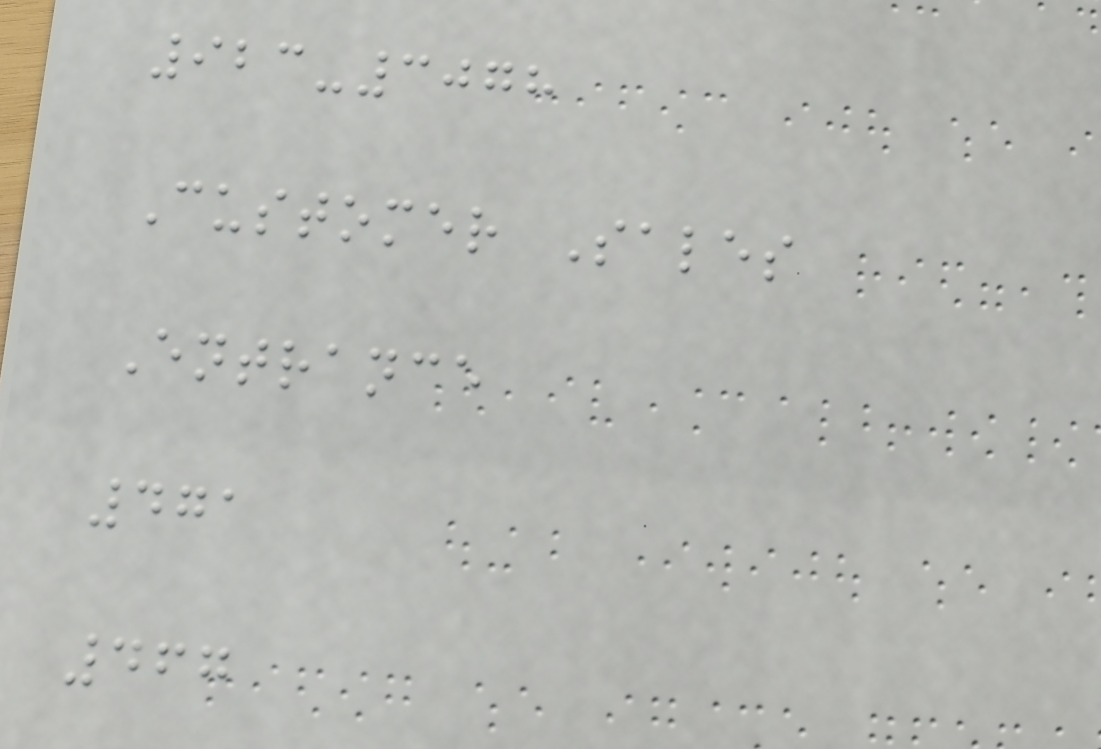923-3078
Customer Sales
Entrance
471
467
